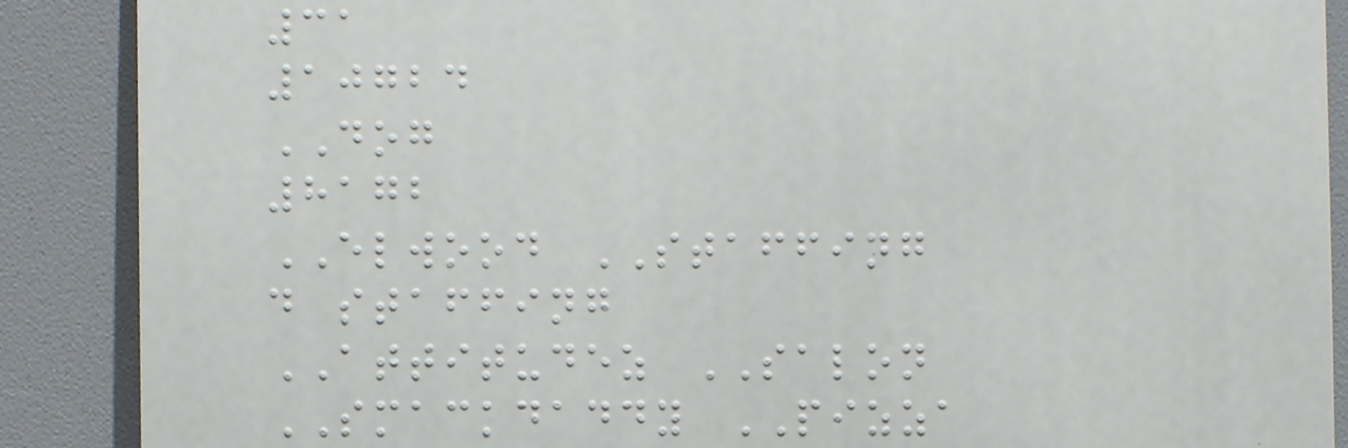31
10724
DOG
8172
ELWOOD STAFFING
d staffing
ATTITUDEZ SALON
SMACKDADDY PIZZA
